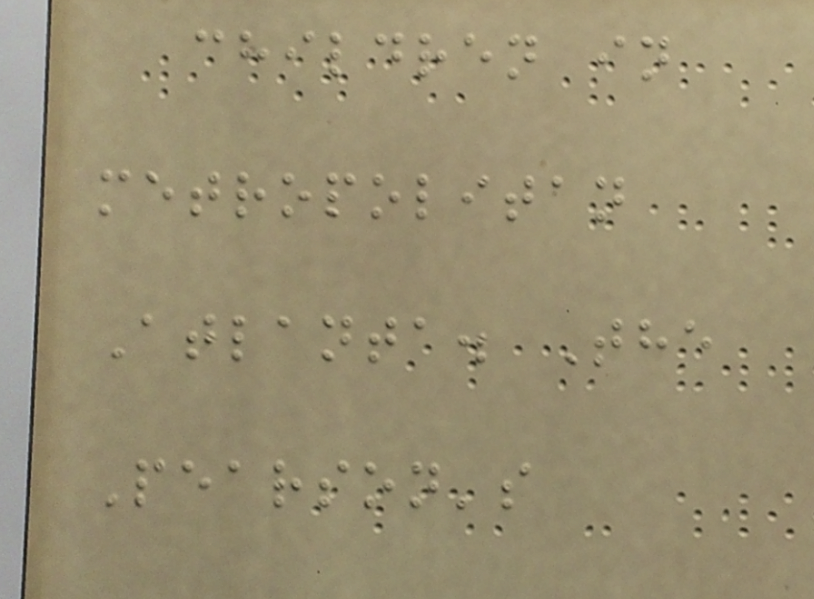children in
metropolitan
Atlanta. The
Pearson's
